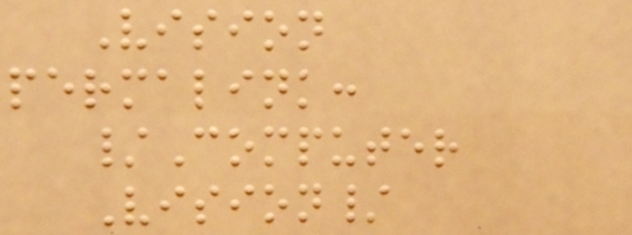Vision
permalink:
/Computer
Vision/
